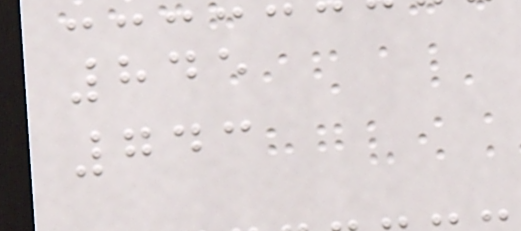845
743
